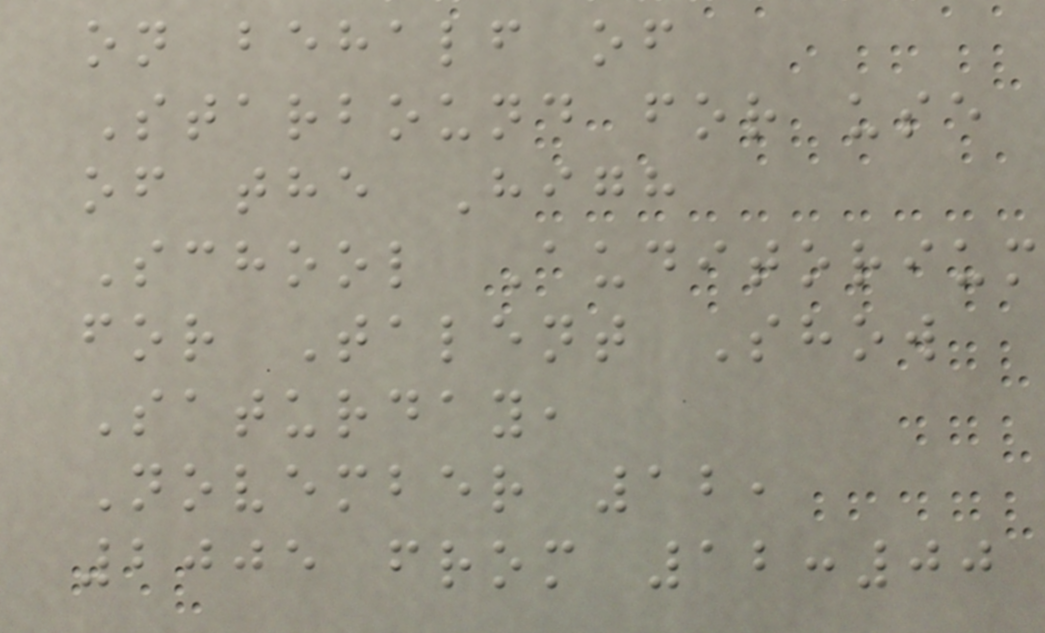on behalf of
Starbound for use
of the High
School Auditorium
for Talent Show
Saturday,
November 12,
2005 from 12:00
